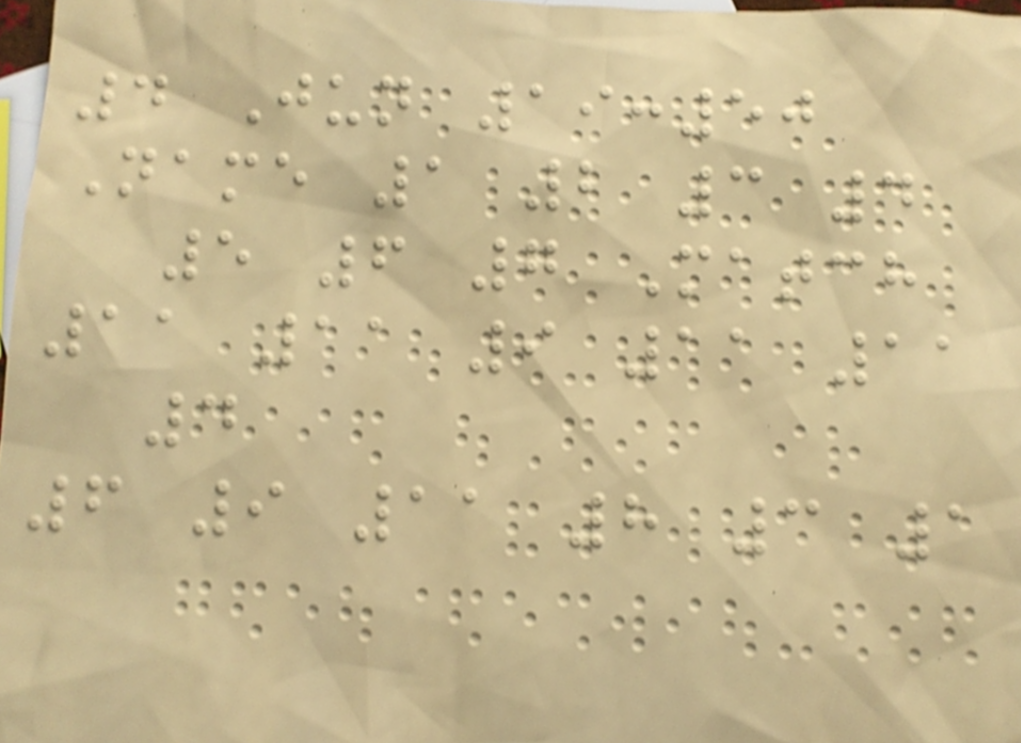4 Jun 19:50
Name 1 2 3 4
5 6 7 Match
11 11 9 11 11
4
6 9 11 8 3 1
